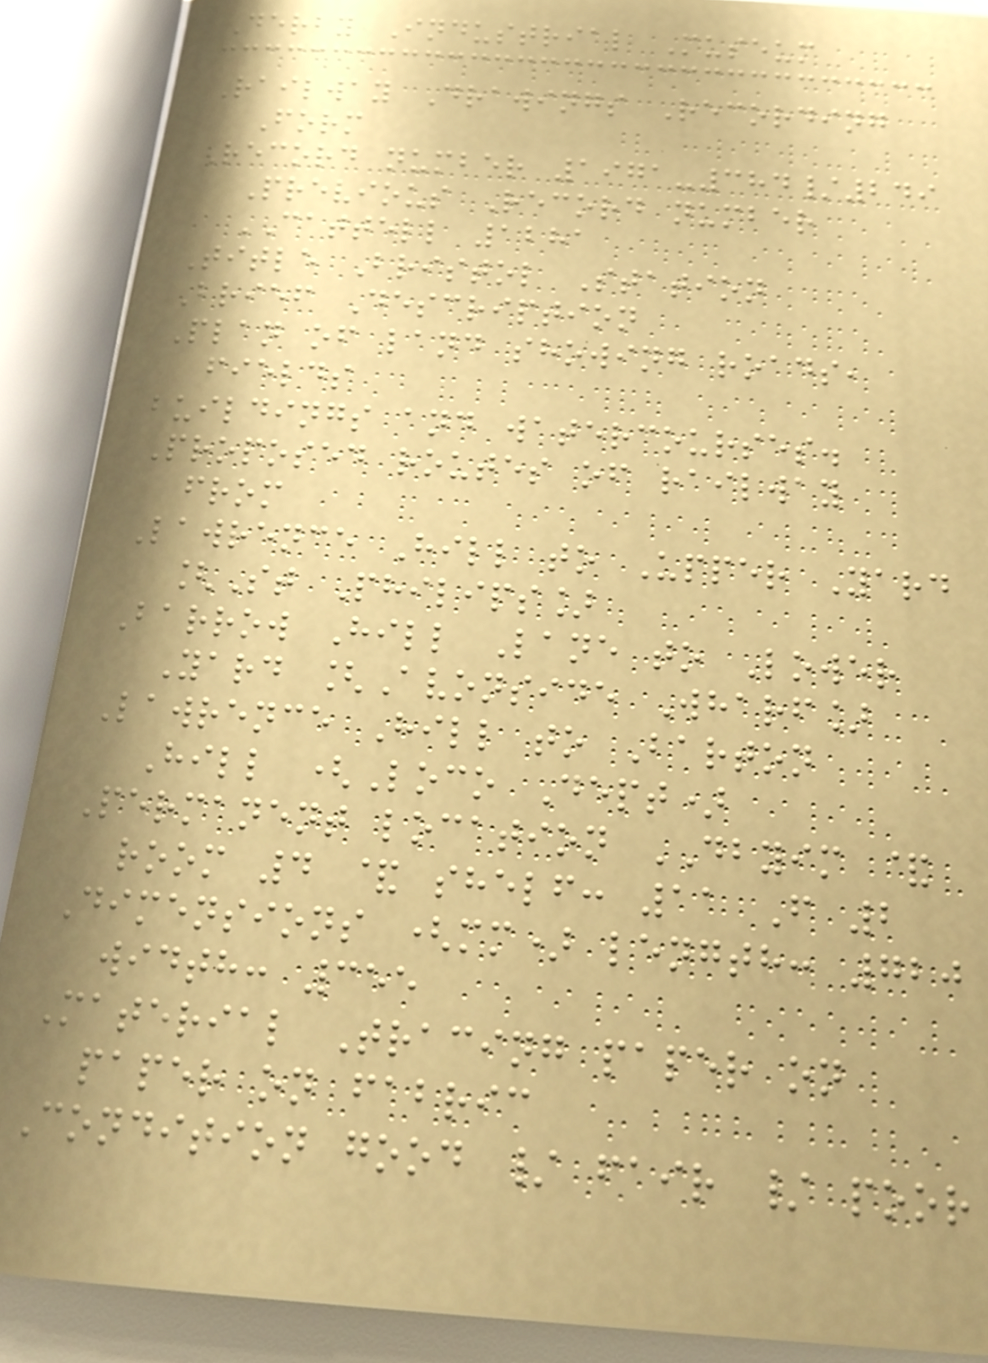Derby Industrial Museum
Railway Drawings Recording
Form
Record number 1971-384/249
Previous Record number
CATTELL 1281
Title Bristol Station
Brief Description
Plan of land showing roads,
fields
buildings and watercourses.
Proposed routes of railway
from
Lawrence Hill to Upper Yard
[St Philips]
Barrow Hill Lane to Lower
Yard [Avonside Wharf]
Lawrence Hill to Barton
Hill (Loco Dept)
Permanent location DBYIM &
room 4 & shelf: 11 F 2
Dimensions (mm) length: 720
width: 355
Material Tracing paper on
paper on fabric
Condition good / fair / poor
